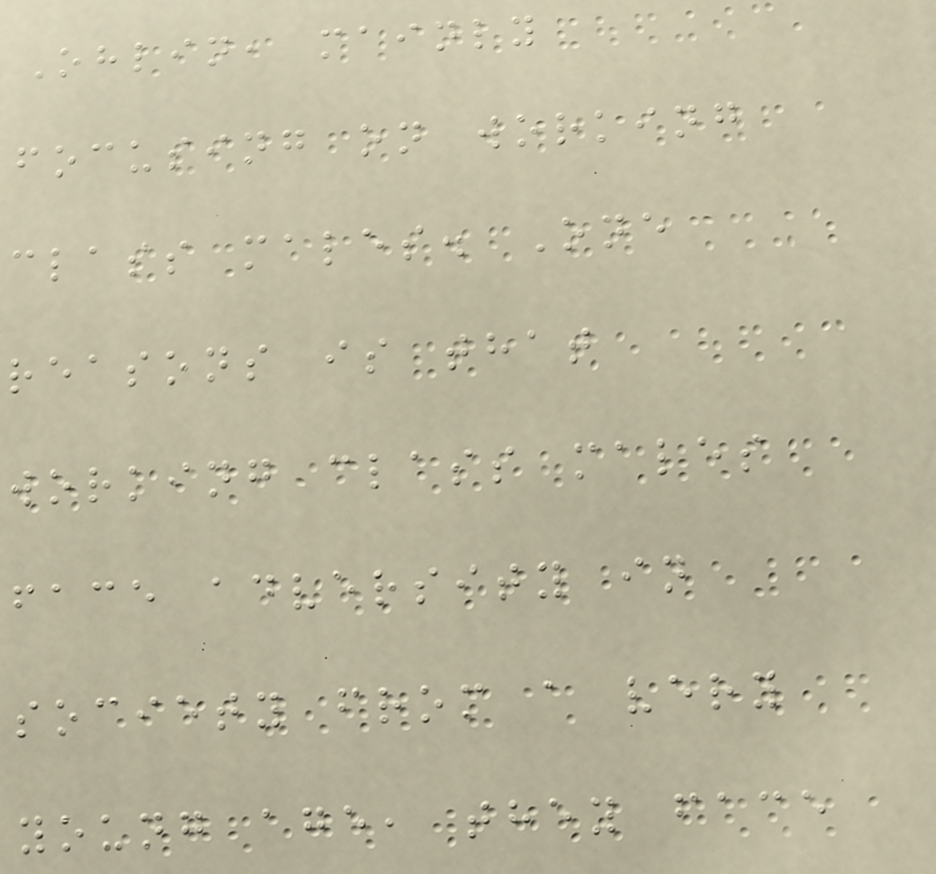Ohlin, mainly
focusing on working
class males. One
reasons is that
working class males
face adversity in
society from a very
young age, they face
